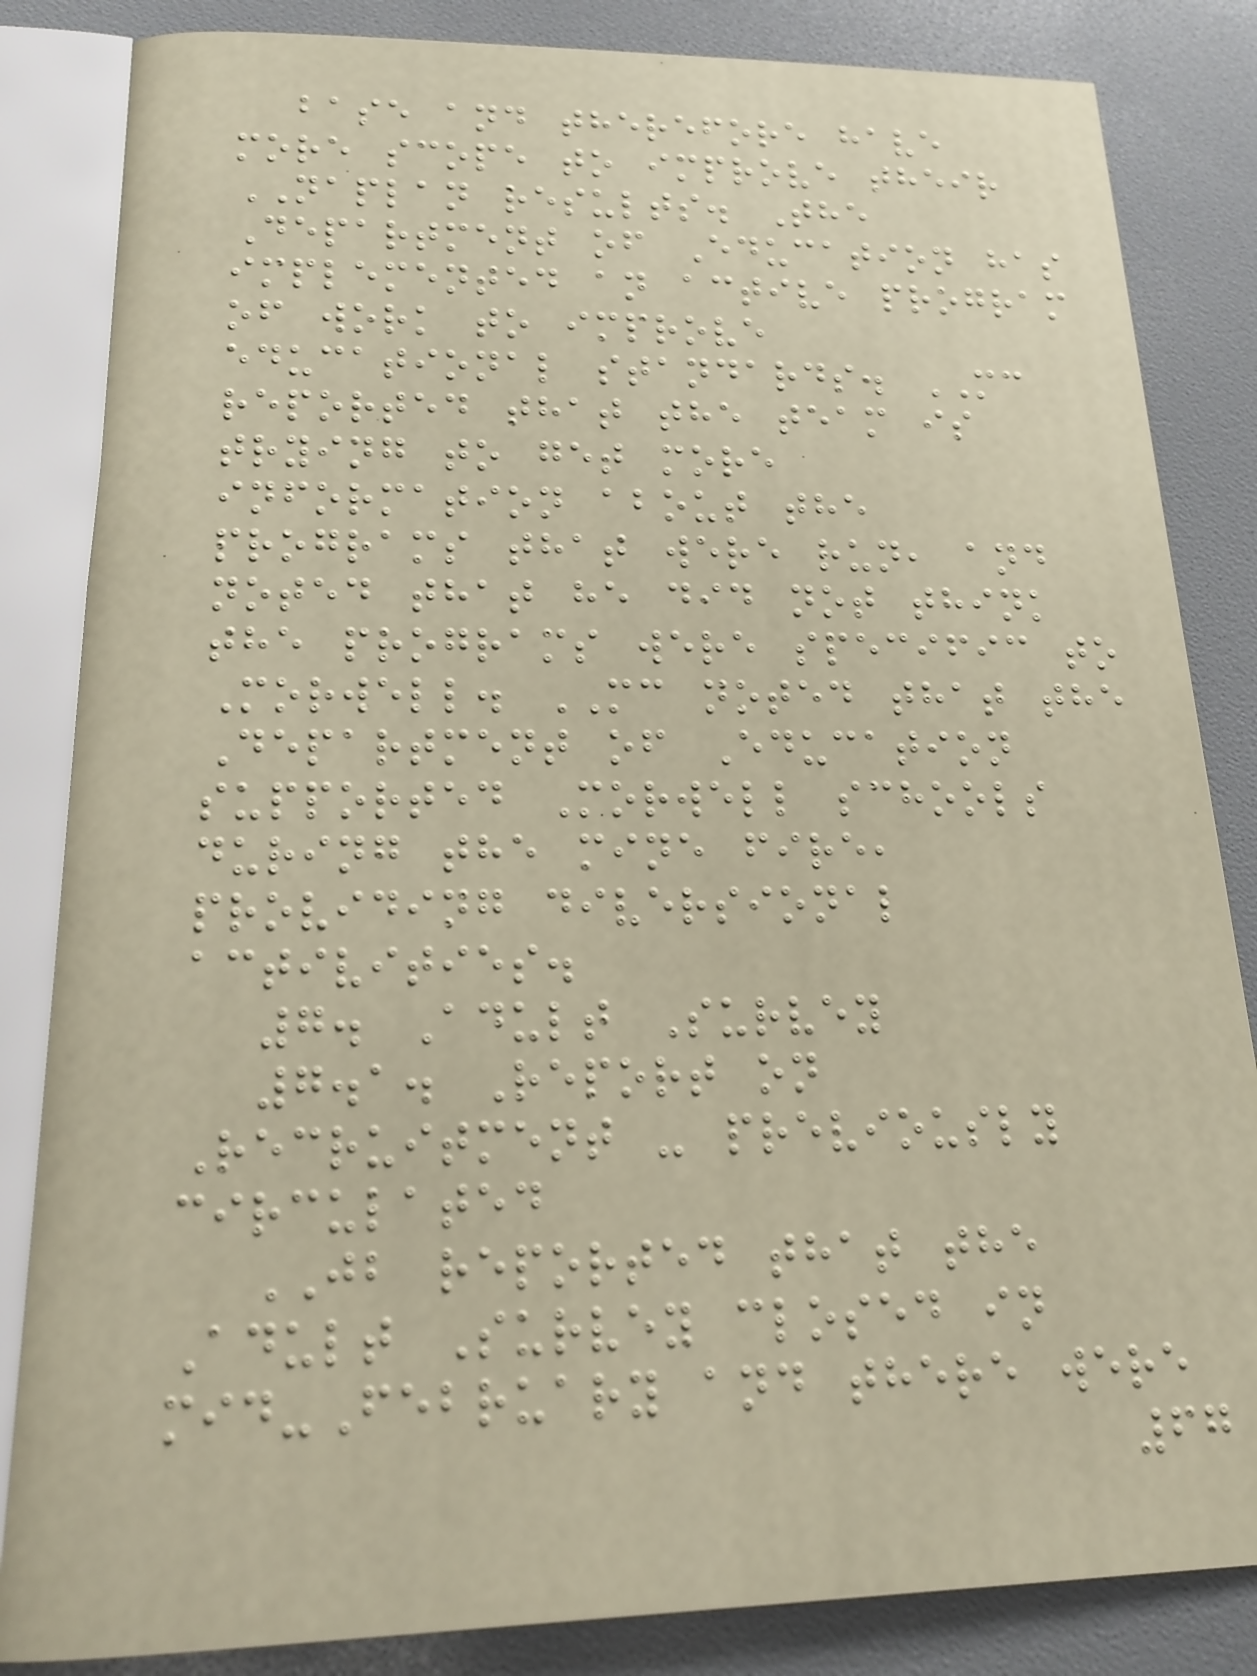base and therefore have
more scope to improve their
NAPLAN results. The
Department of Education has
implemented an active program
of work to improve
educational standards. MC
reported that the team is
trying to get more
information about the
programs that were run, and
noted that he did not think
the programs were specific to
Morwell. MC noted that the
Department of Education
supported Morwell schools
during the mine fire,
providing diversional
activities.
7. Adult Survey
7.1. Report on
Recruitment - previously
circulated
JB reported that the
Adult Survey closed in
mid-February and there were
67
